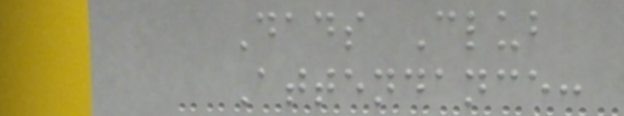Dads Club
Attendance:
